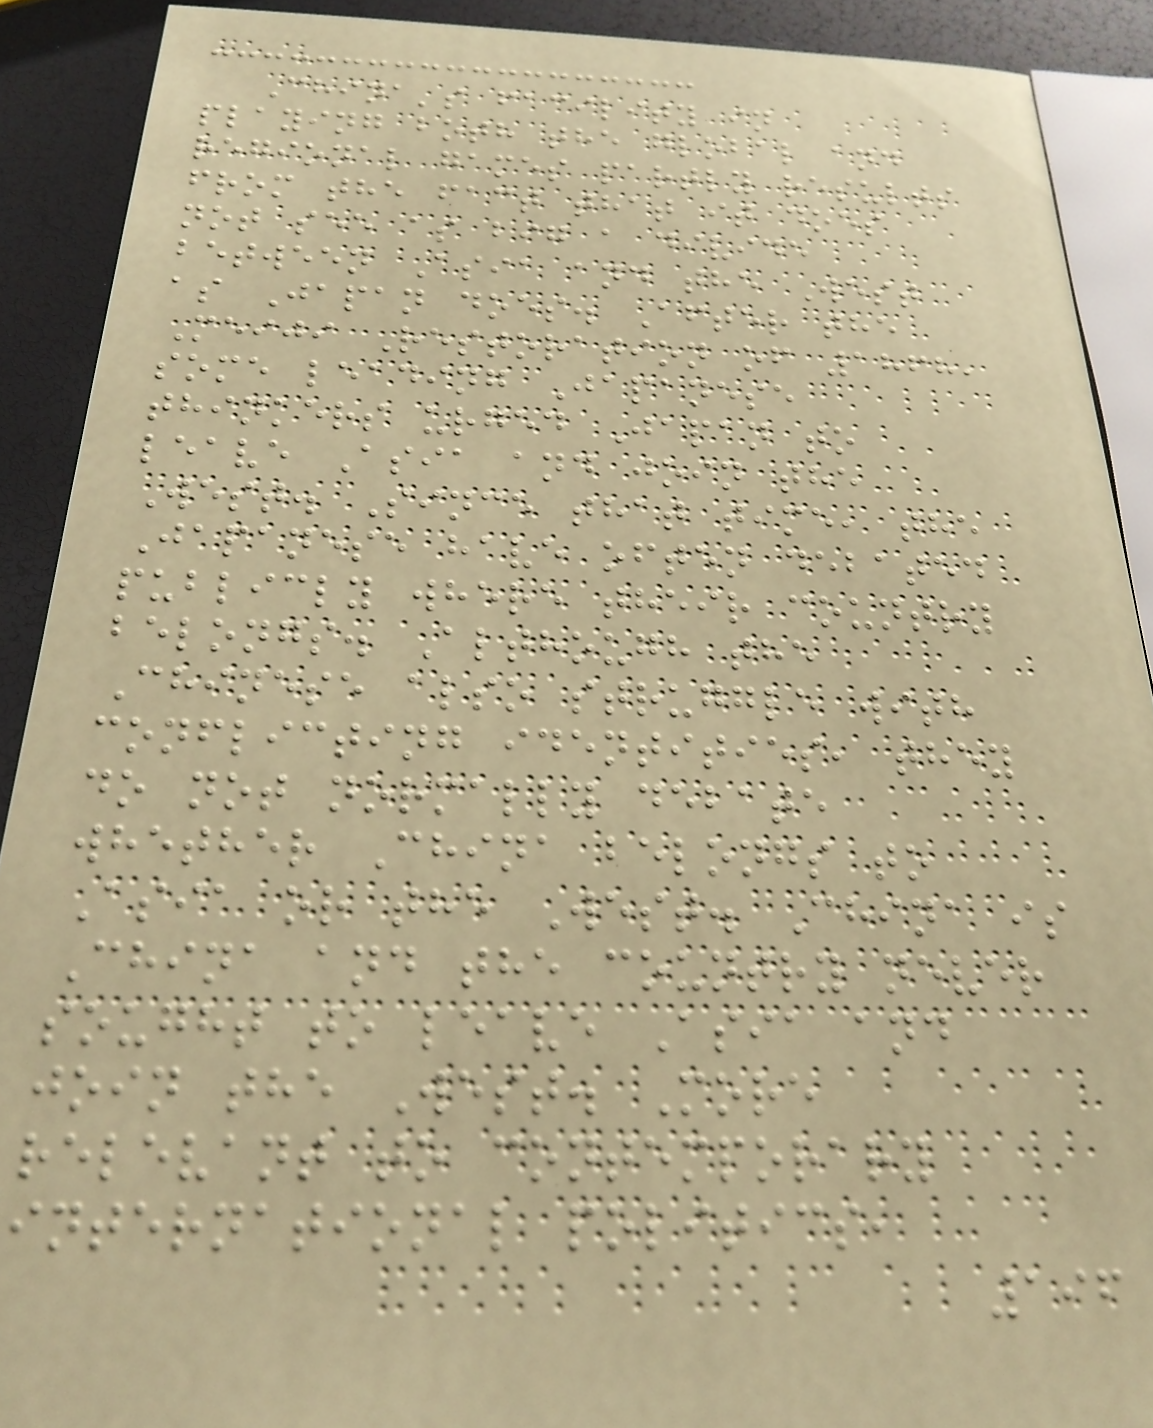China's facility in
playing both the global and
regional games partly results
from the fact that it does
not see as big a divide
between Asia and the West
as Japan does. After the
Meiji Restoration of 1868,
some leading Japanese
thinkers urged Japan to
leave Asia and join the
West. Since that time, the
Japanese have often debated
publicly where their country
belongs. Although the
Chinese also struggle with
conflicting identities, they
do not normally debate
whether China belongs to
Asia or the West. China is
China and the country never
sought to leave Asia and
join the West. More
relevant to contemporary
international politics,
196
